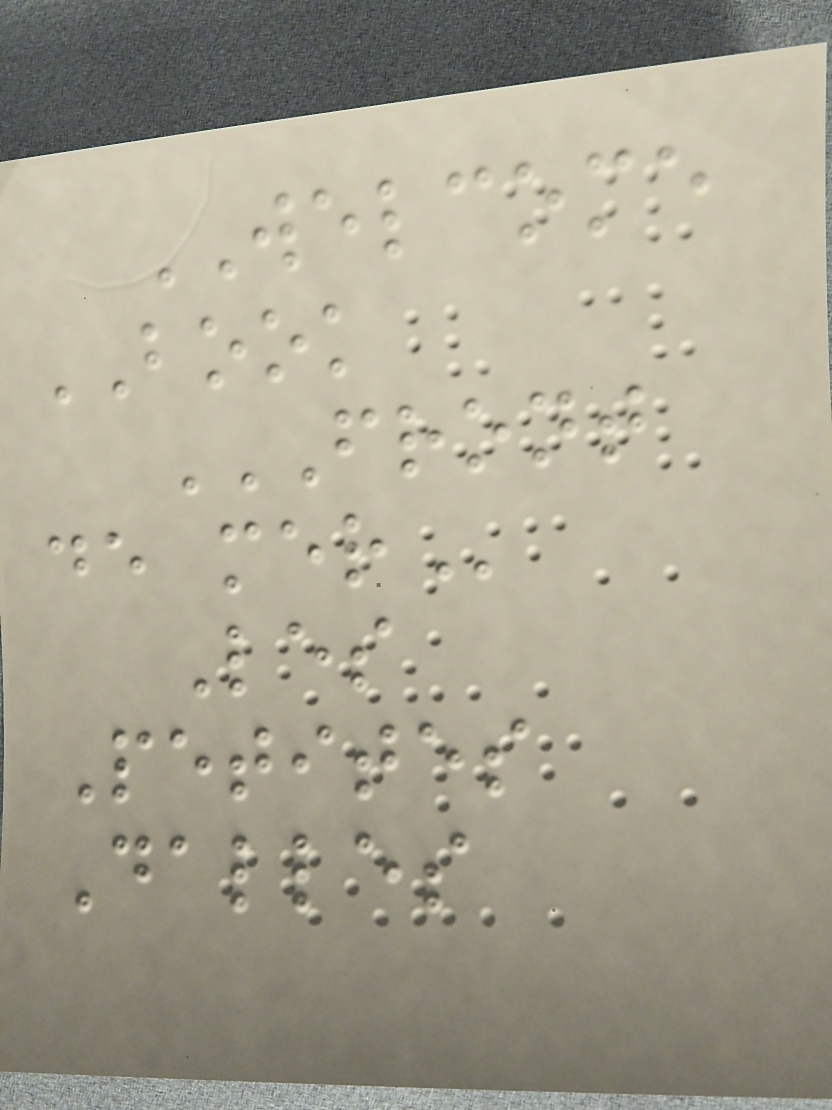WELCOME
BOOK
FRONT
DE MER
Les
Petites
Dalles
